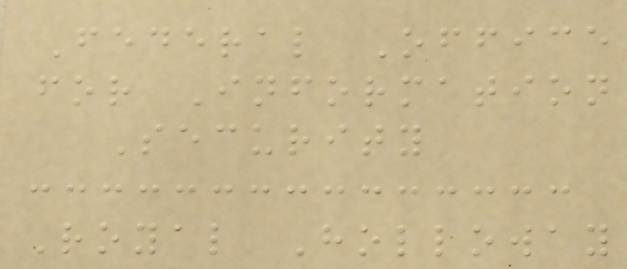Federal Office
for Information
Security
Royal Holloway
